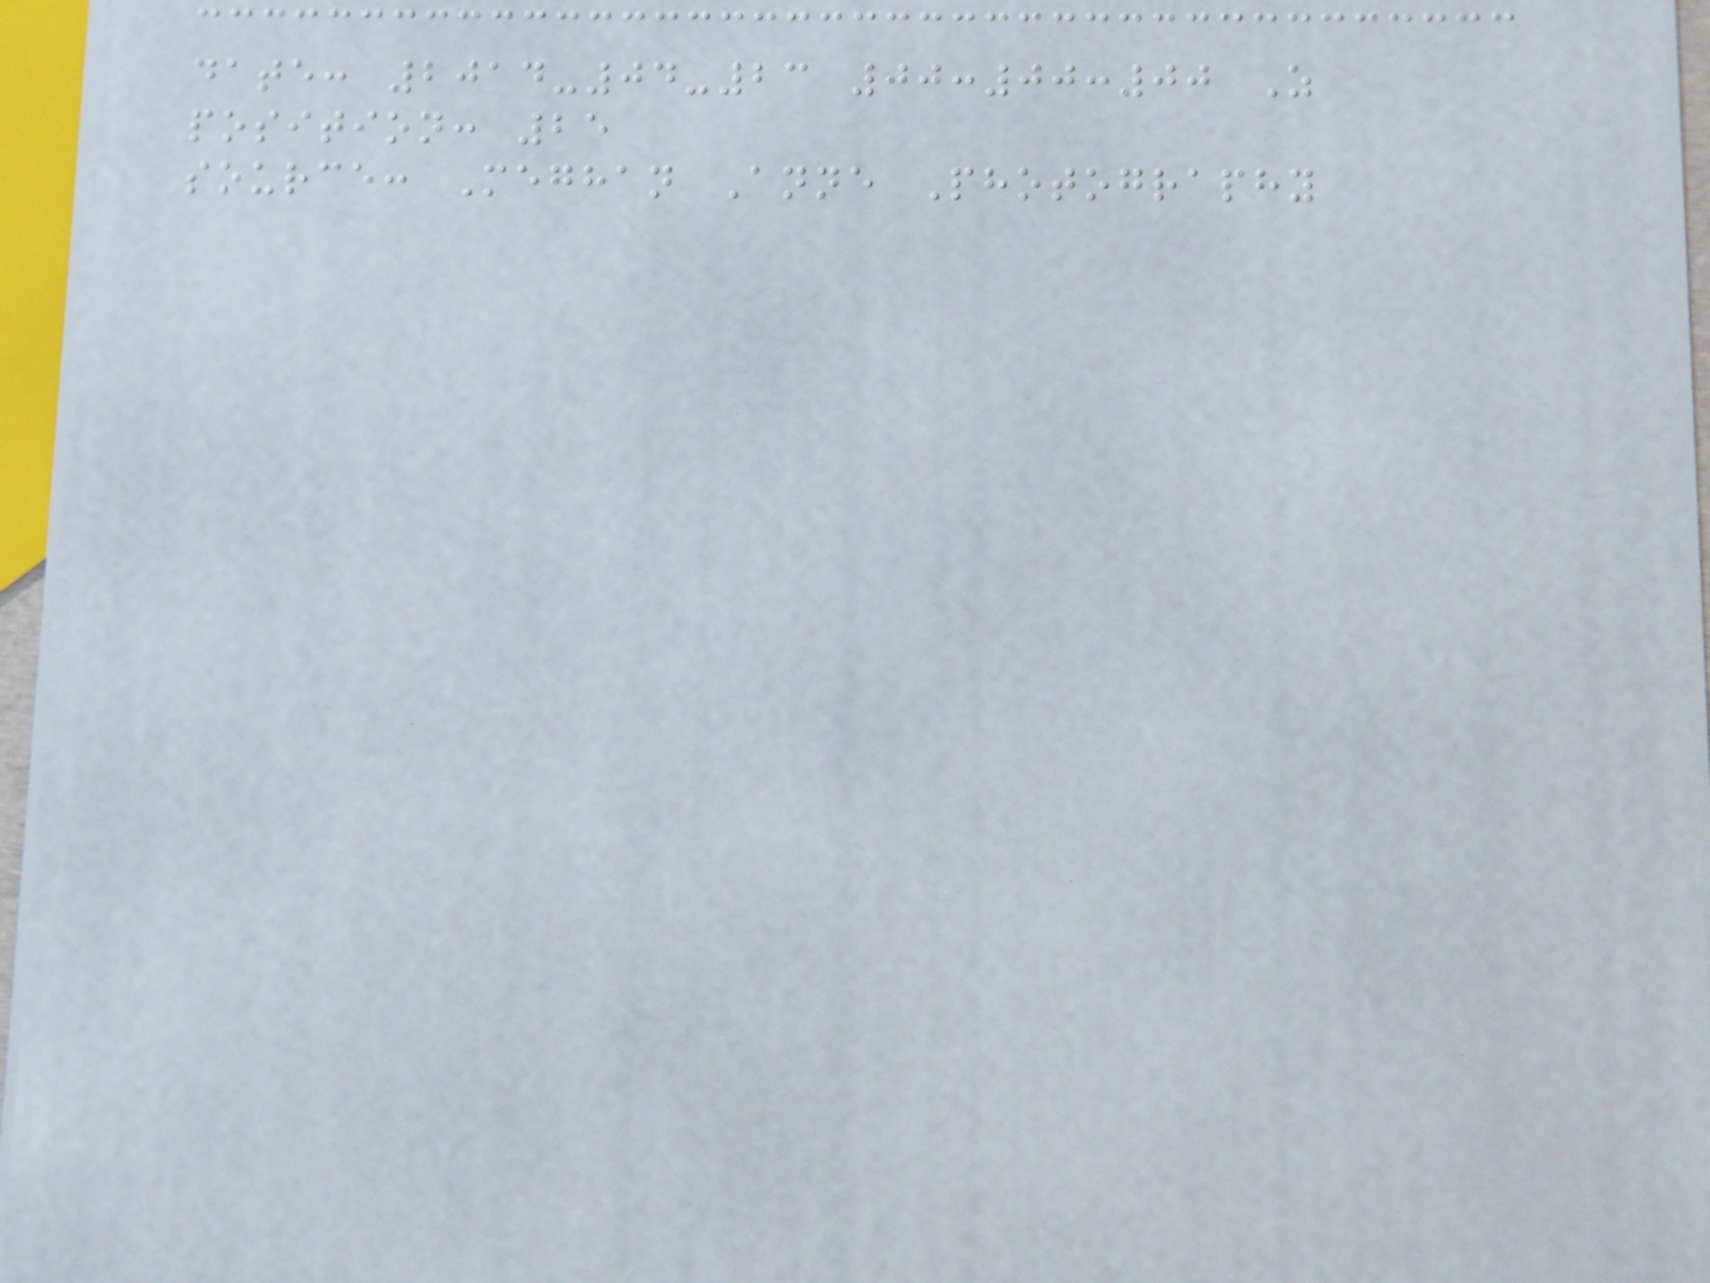date: 2014-04-23 00:00:00 Z
position: 25
source: Meghan Anne Photography
